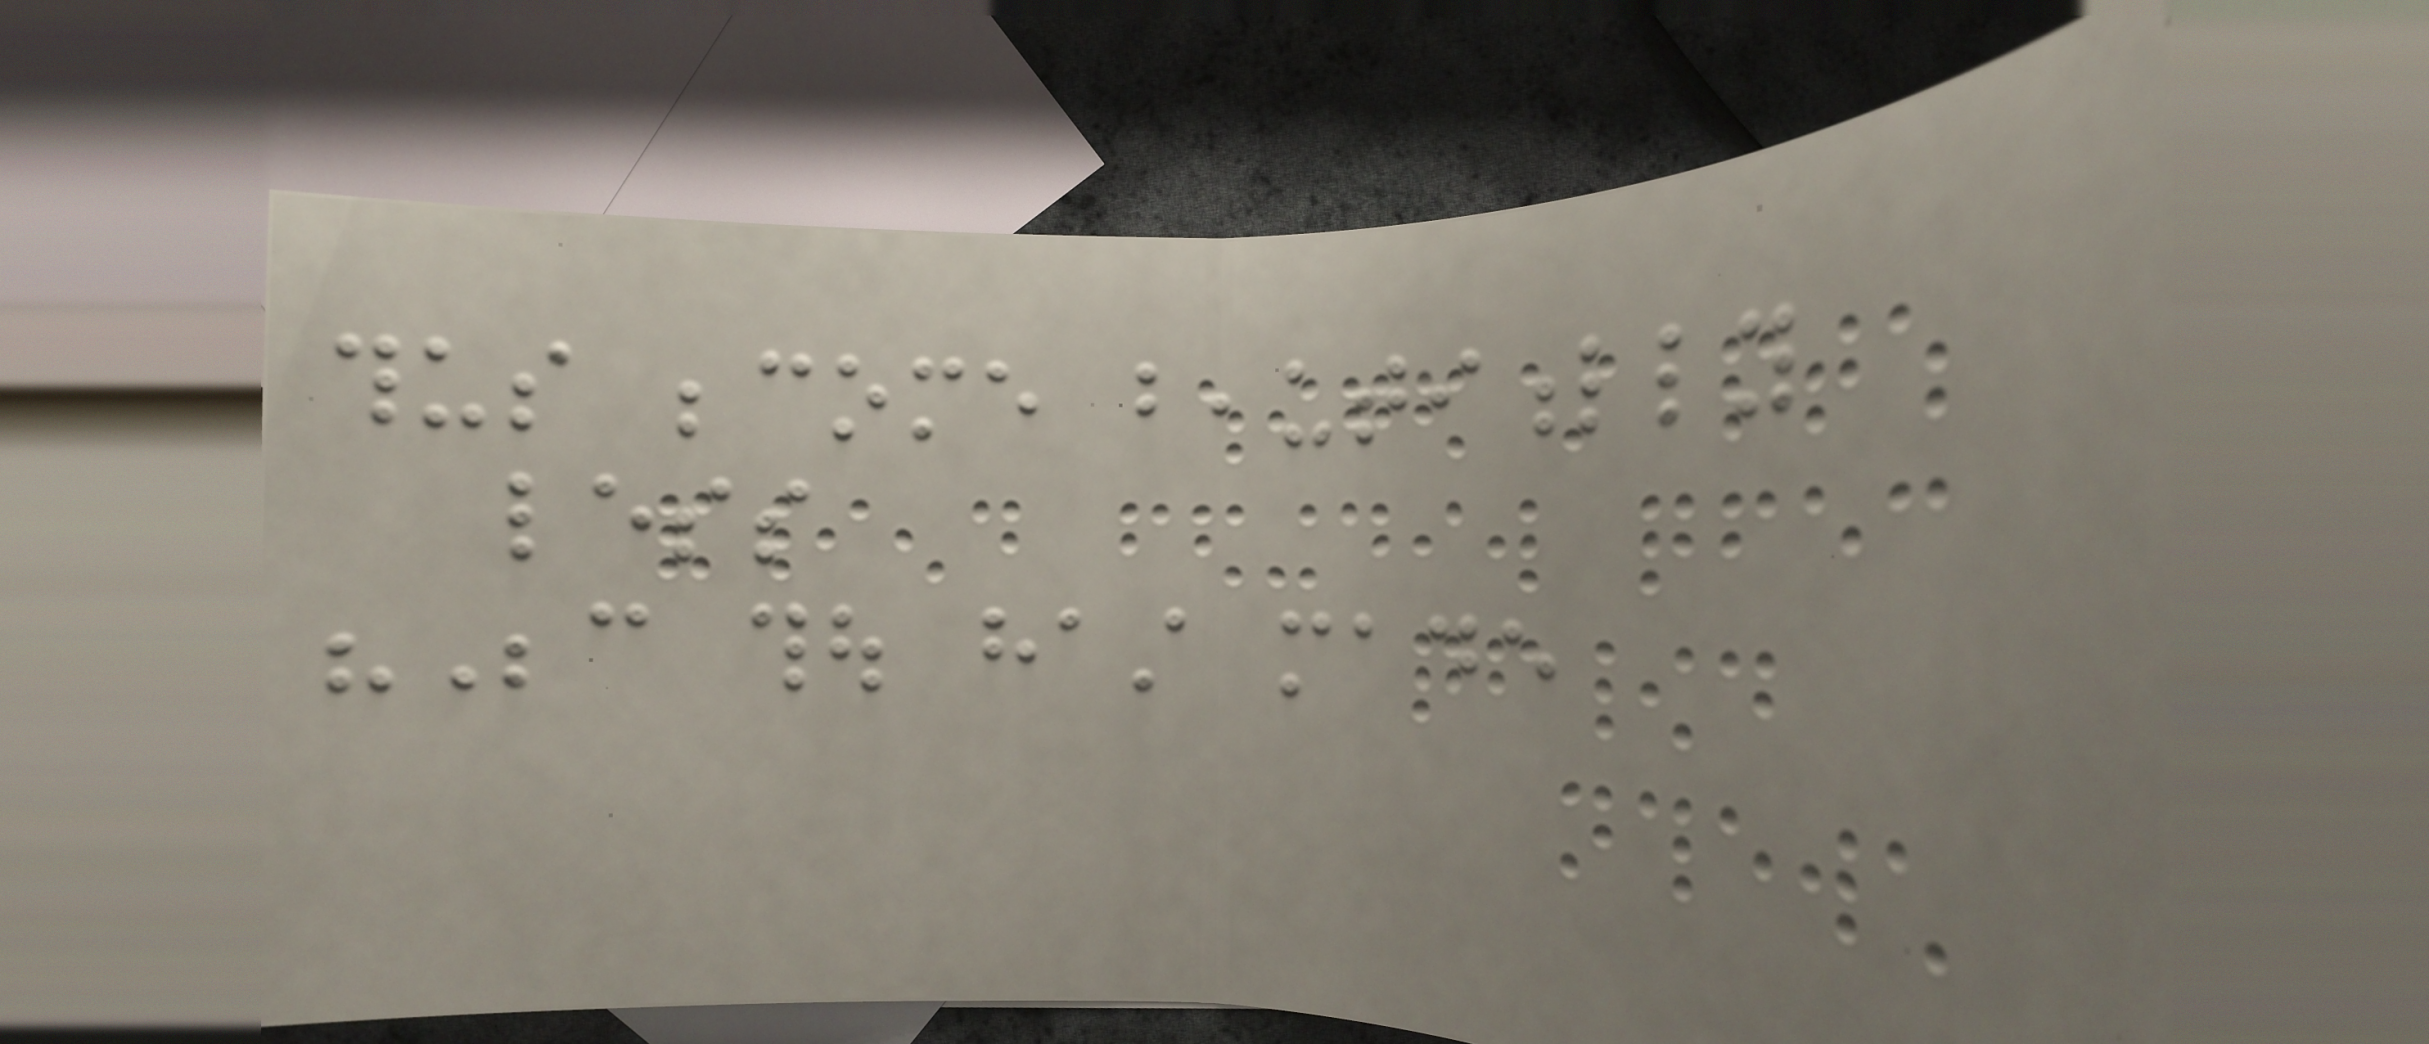thus become beautifully
less
"Because thou hast made
